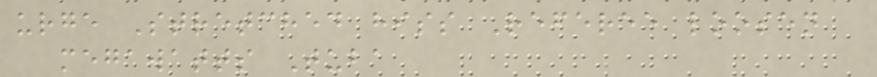urge Stretched hiss Referee loosen
megawatts Tuba
